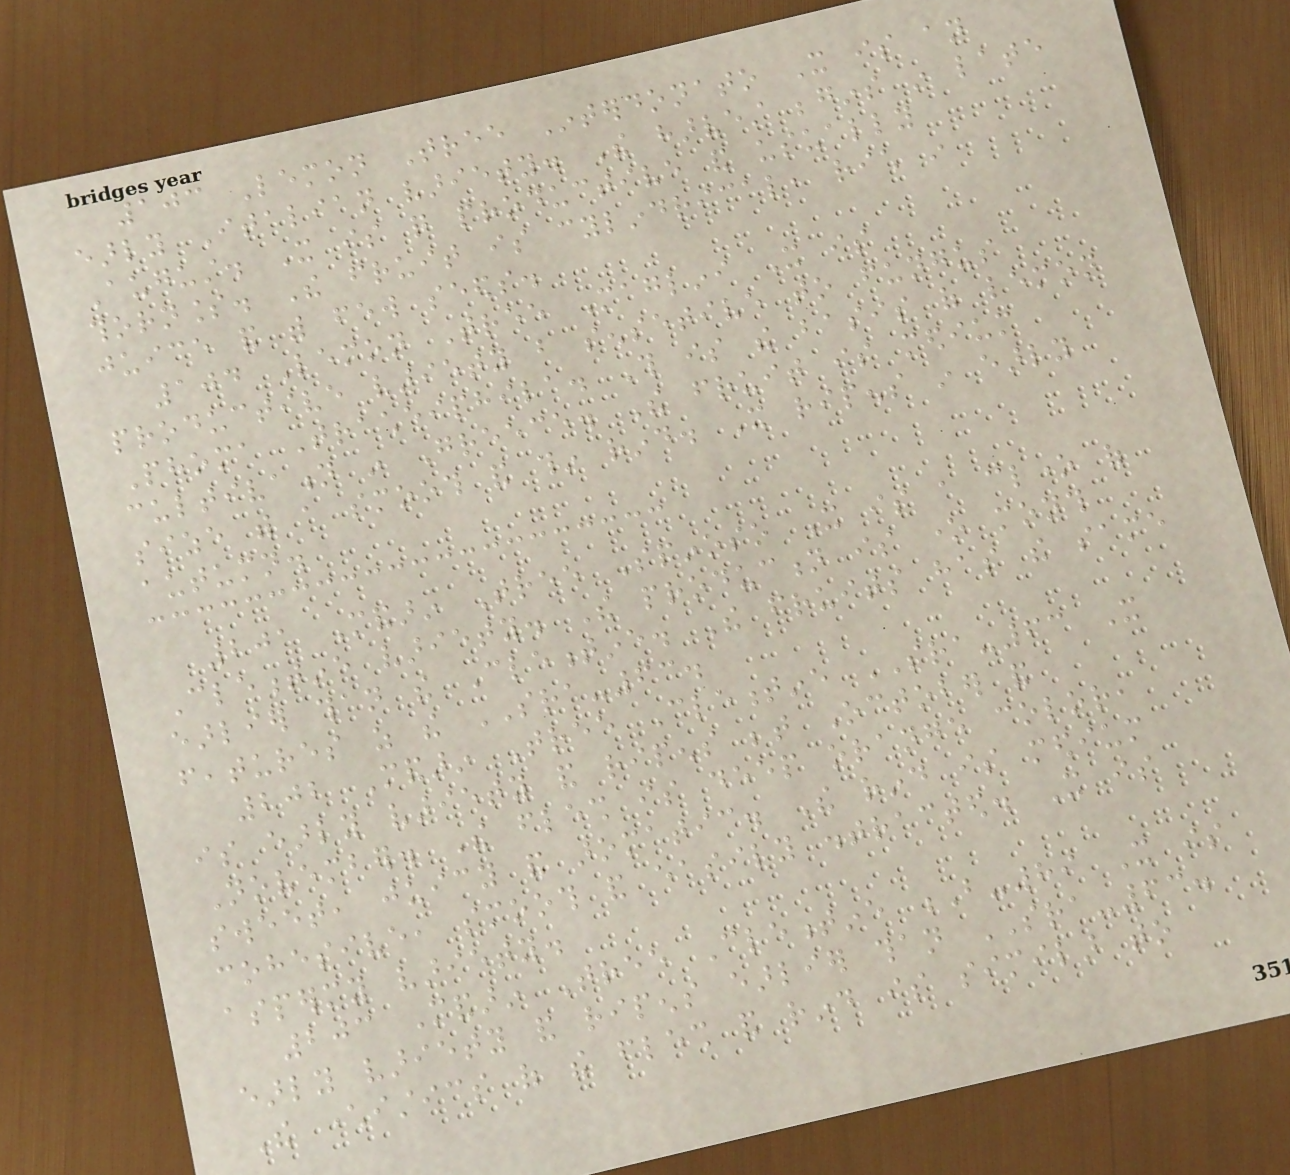103 Lemon Tree Interdonato It is an
early Italian variety. The harvest begins in late
August. It is quite productive and usually
thornless. The fruit is cylindrical, rich in
juice and with few seeds.
104 Lemon Tree Maglini It is
productive variety but sensetive to fungus
Phoma Tracheiphila. This is the basis of lemon
cultivation in Greece. The fruit is medium
size with a smooth and thin rind. It ripens in early
autumn.
201 Mandarin Tree Spinoso It is a clone of
Clementine variety. The production is one month
earlier than the Clementine. The fruits has the same
features as the SRA-63.
202 Mandarin Tree Clementine SRA-63 It
is early variety and ripens between October and
November. The flesh is deep orange color,
sweet, juicy and aromatic. The rind is medium
cohesive, smooth and easily distracted. It is
aspermy variety.
203 Mandarin Tree Clementine B-89 It is
early variety and ripens earlier than SRA-63.
The characteristics of the flesh and rind is similar to
